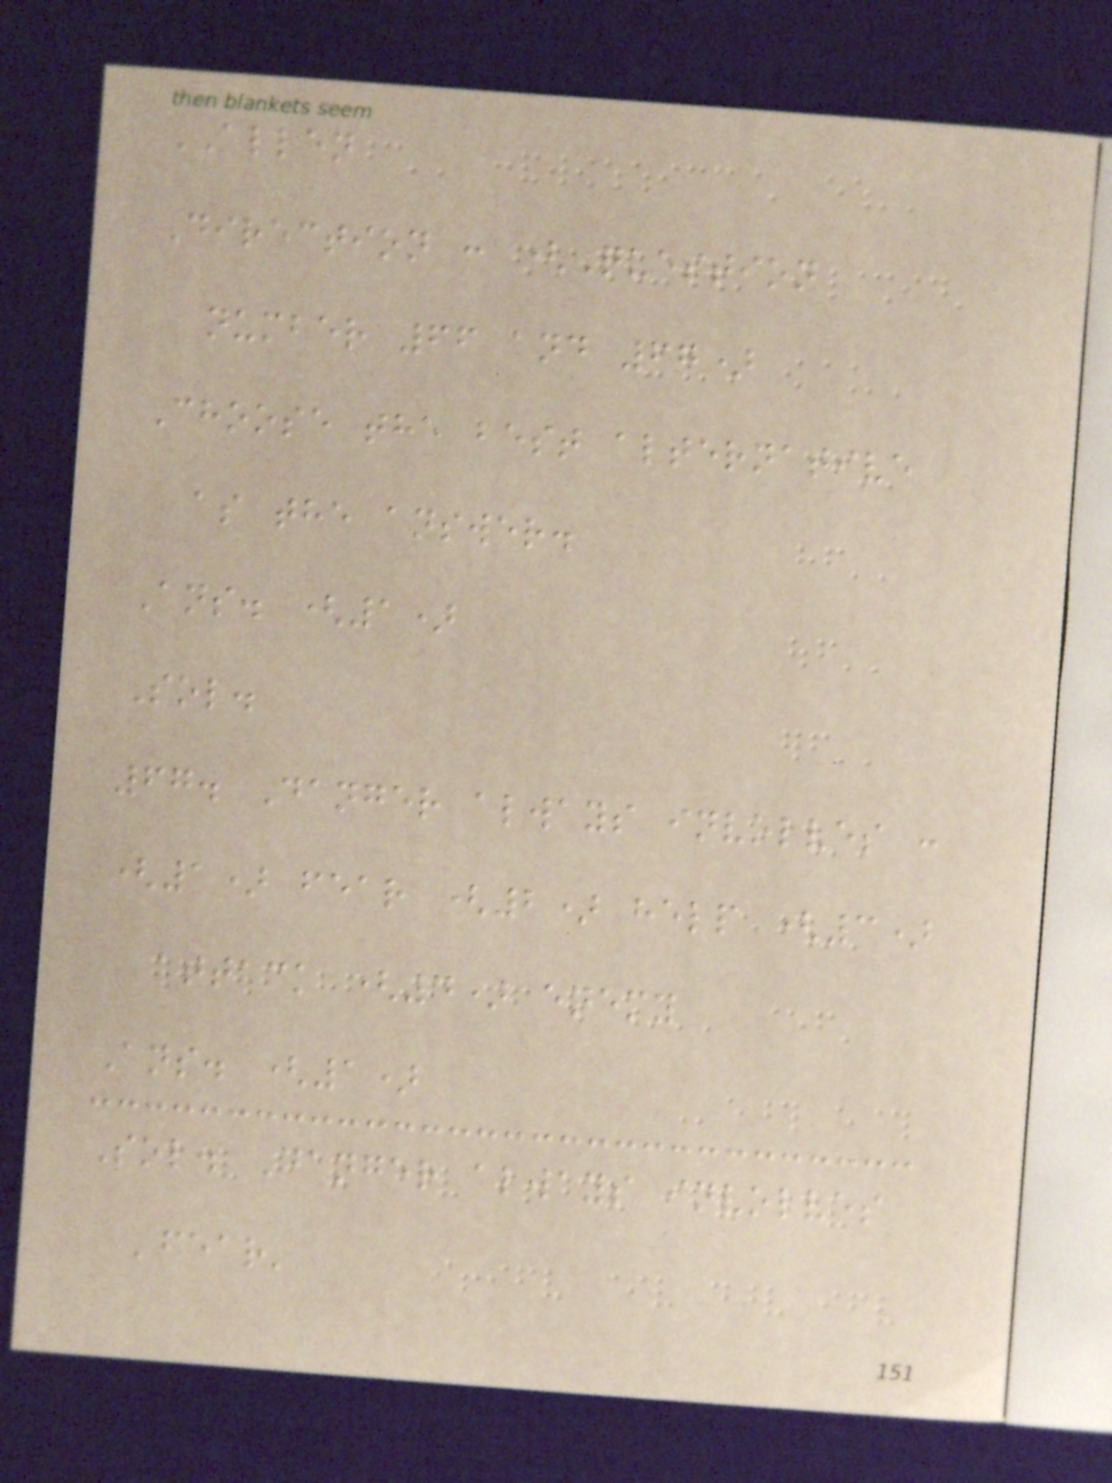ALLEN
Direction : (Question
number 66 and 67)
Choose the best alternative
as the answer.
Ans. (1)
Sol.
67. Danger always involves :
(1) fear (2) help (3)
attack (4) enemy
Ans. (1)
Sol. Danger always involves
'fear'
